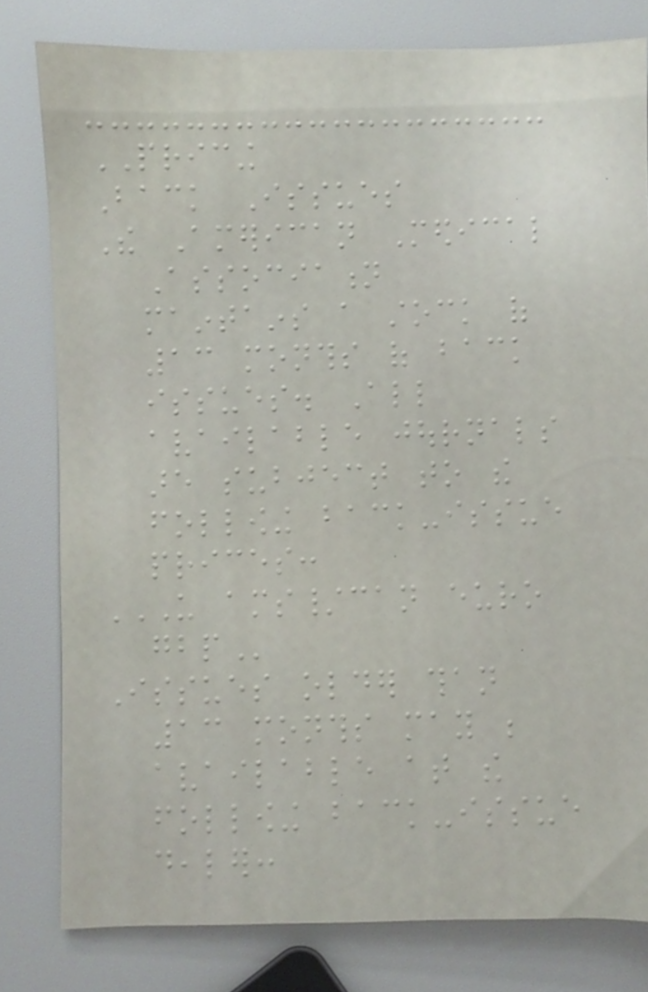PRICING
Back Issues
The American Medical
Association
maintains a stock of
13 months of back
issues. All
available journals
are subject to the
following back-issue
prices:
US AMS/CAN EURO
GBP
Issues older than
13 months may be
available at the
following back-issue
dealer:
